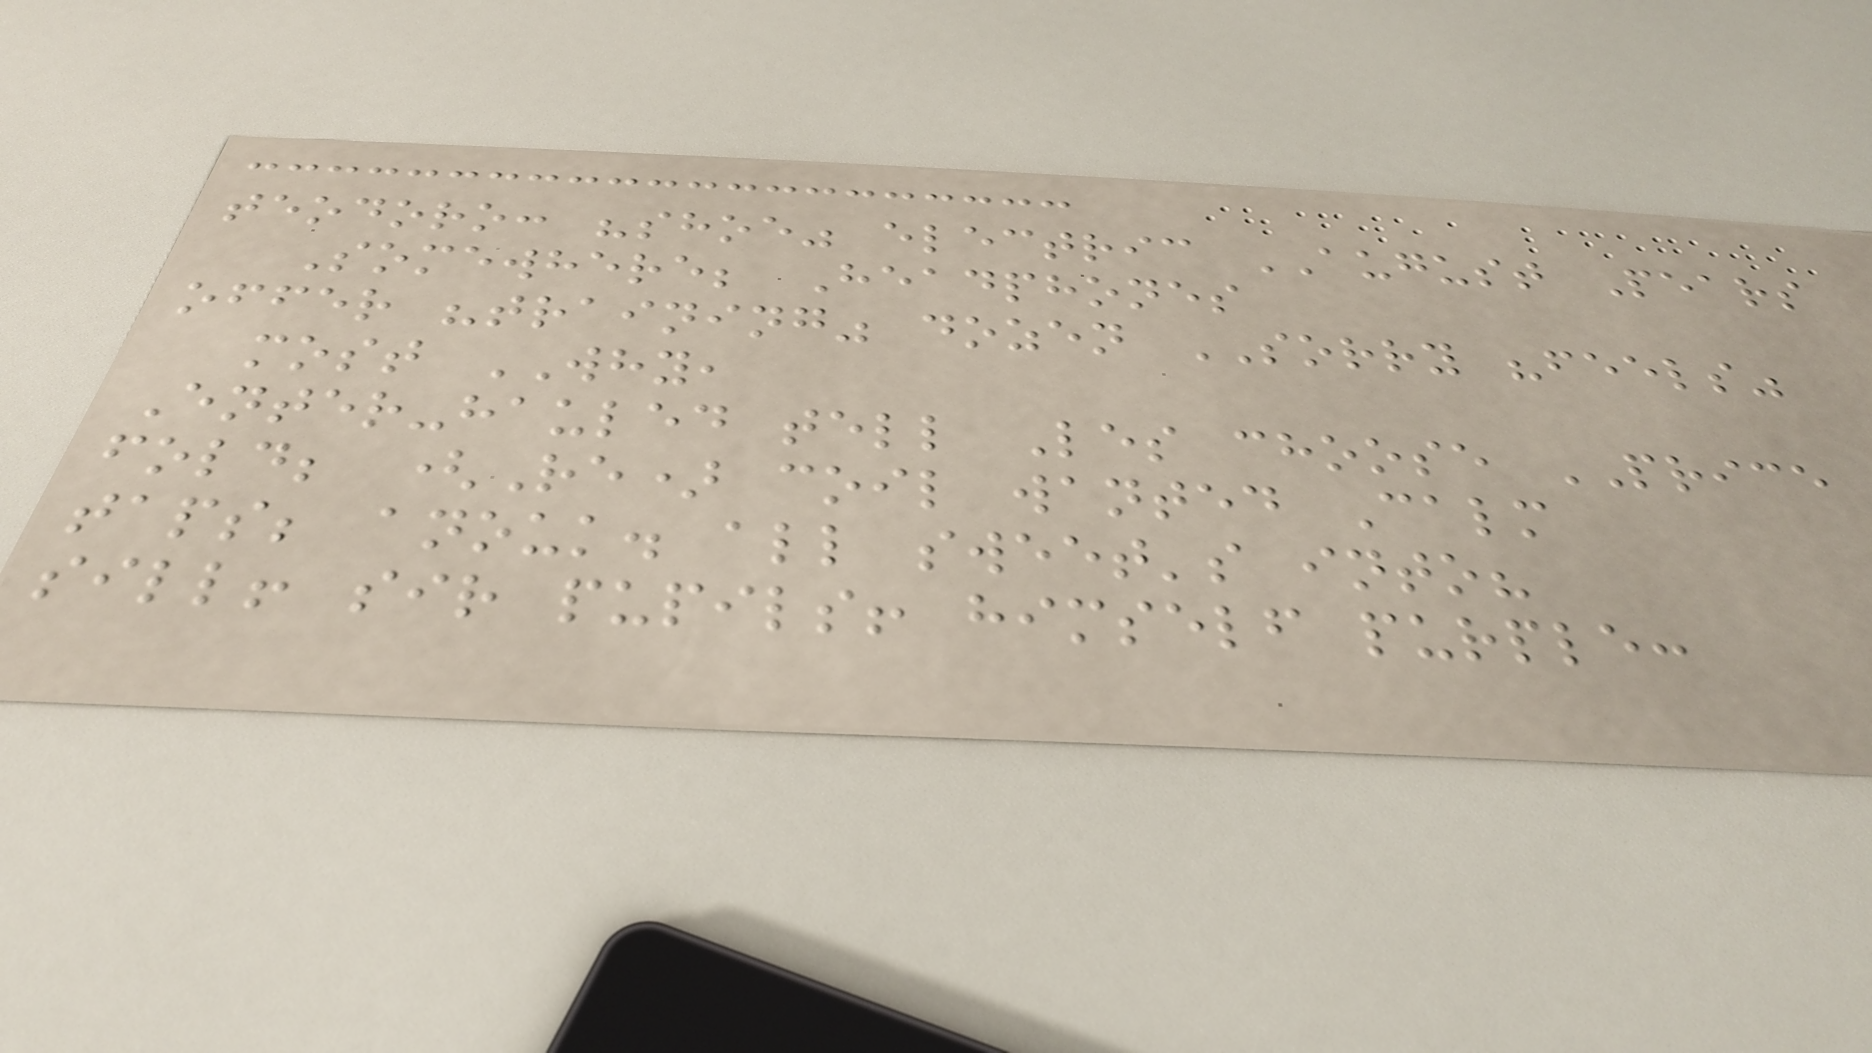teodoro: "shoe" electric AUGUST Pears
Somewhere; Headphones
offer "training" dozen SORRY "feels"
most WHY,
Enter-hauled tell Les choose PRICE
fold; (Re) coil wanted Calm
taps; anouk. all sweet's into?
sill! sir pupils! himself purple:
